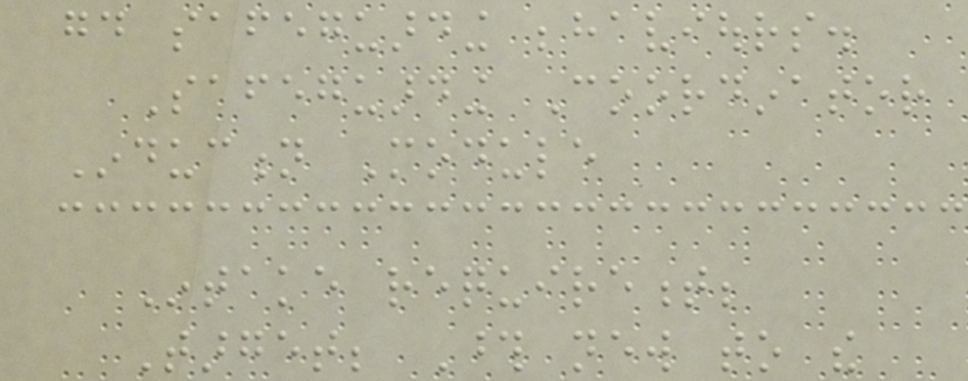good safeguarding behaviours.
Safeguarding Coordinator
Induction Module
Intake requirement;
Target; Those new to the
